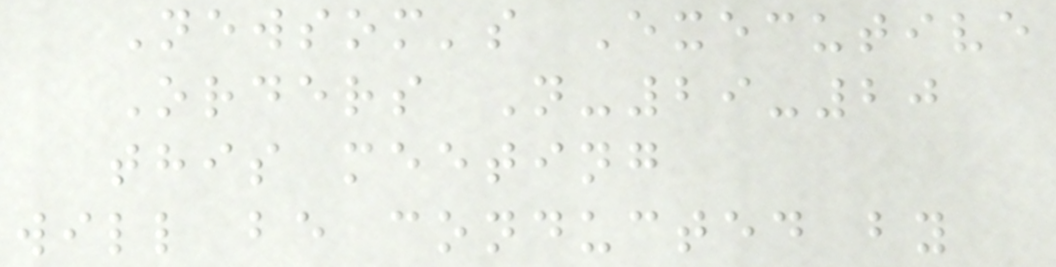Newsom's Executive
Orders N-29-20
this meeting
will be conducted by
